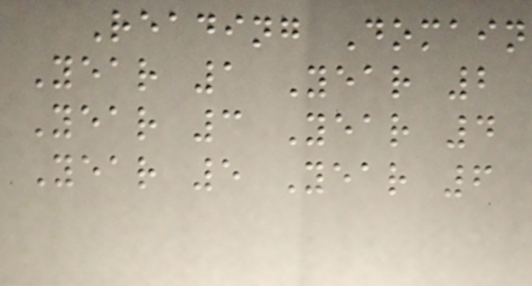Reading Domain
Year 1 Year 2
Year 3 Year 4
Year 5 Year 6
